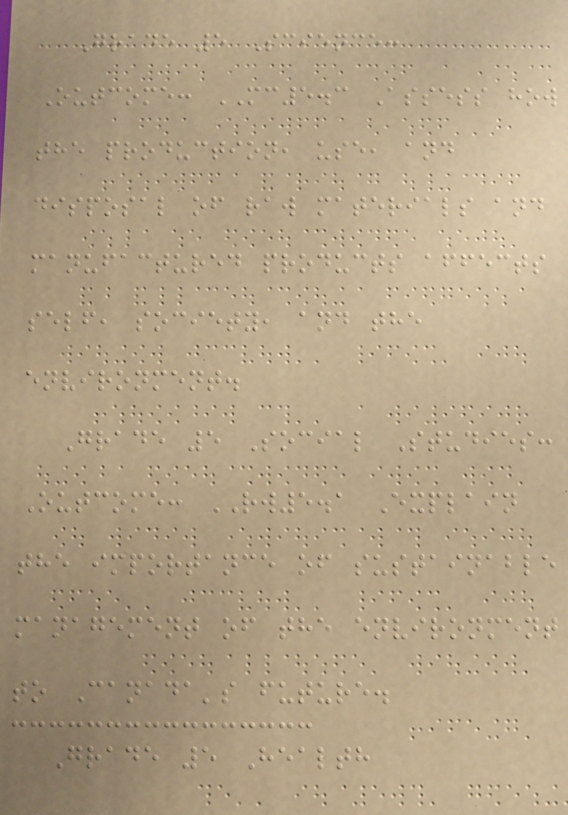Grade 5 Science:
Outcome: MC5.3 Assess how
the production, use, and
disposal of raw materials and
manufactured products affects
self, society, and the
environment.
Grade 5 Social Studies:
Outcome: RW5.1 Explain
the importance of sustainable
management of the environment
to Canada's future.
Grade 5 Health
